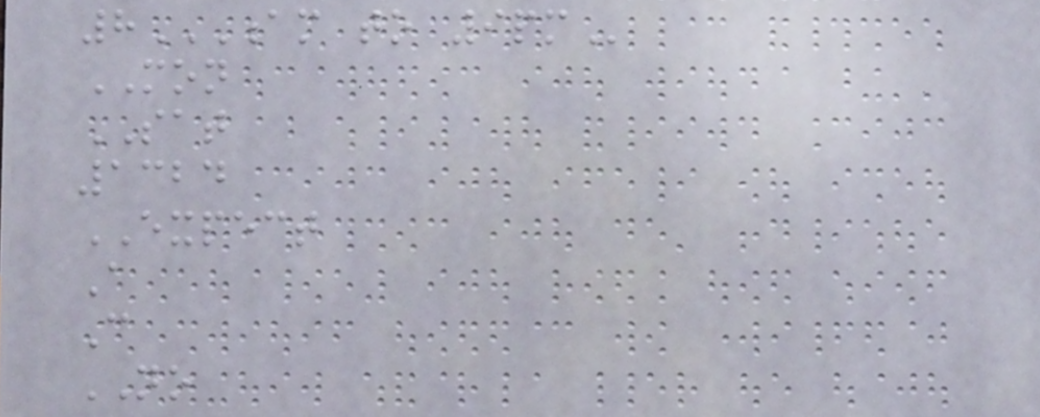8AM TO 9PM
MON
SAT
1324
EXPECT
A
C
NO
